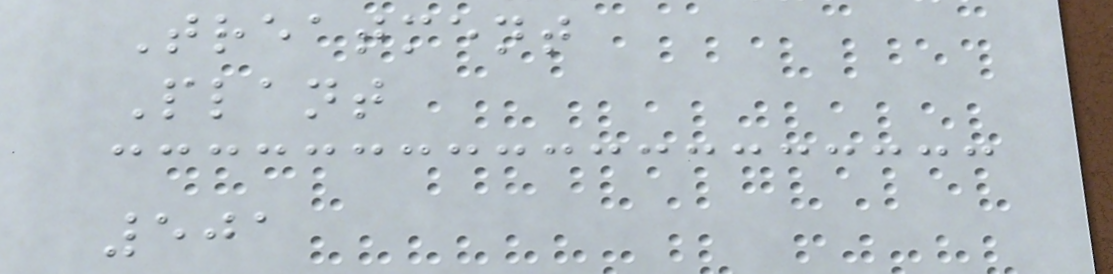Treatment
Plant
501
